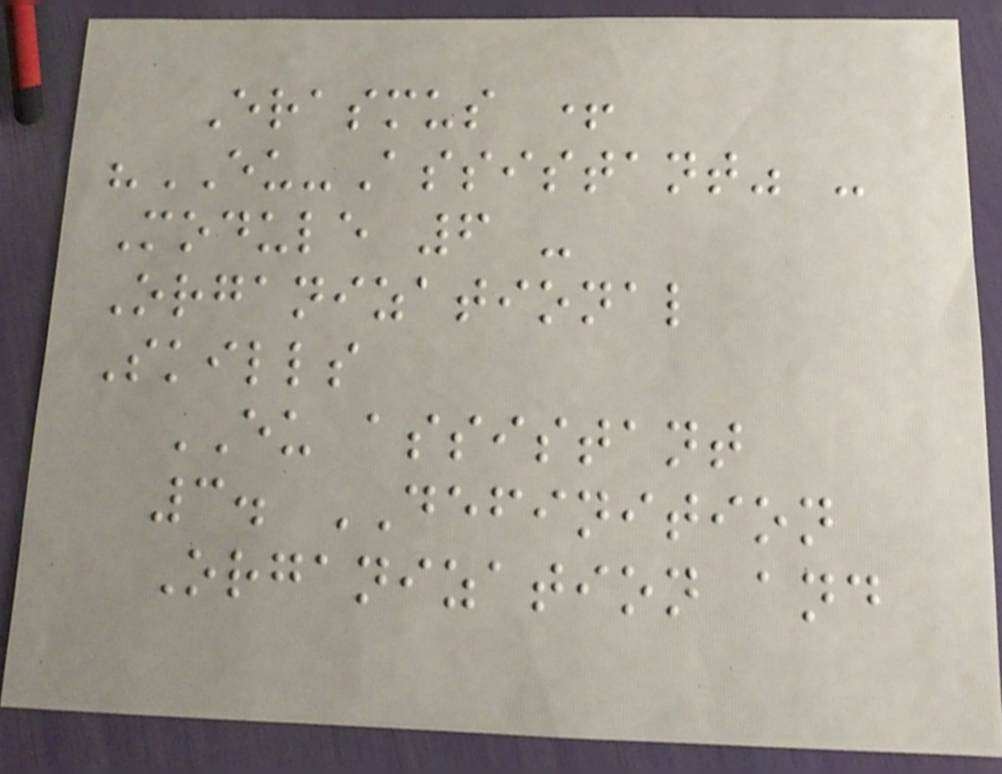Erasmus +
"EU-Assistant" -
Module 6 -
Organizational
Skills
EU assistant
3. DEFINITION
Organization and
